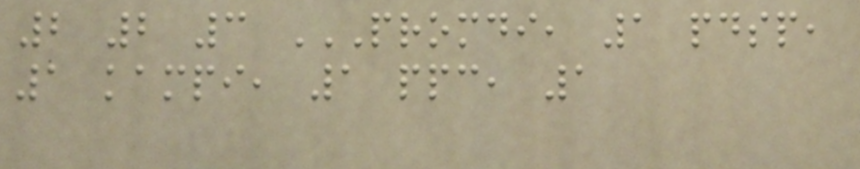2 2 3 PROMDI, 1 PDSP,
1 KAMPI, 1 PPC, 1
